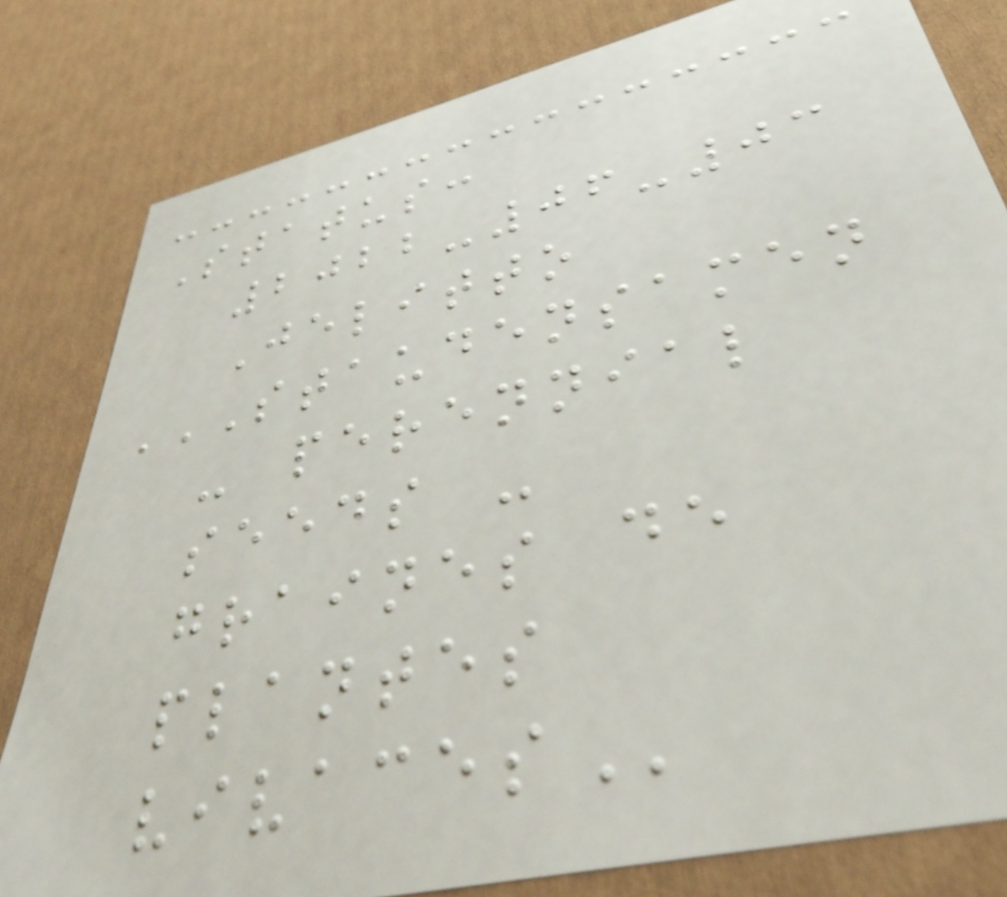Status:
2022-06-03
Jelitto
STAUDENSAMEN
- PERENNIAL
SEEDS -
GRAINES DE
PLANTES
VIVACES
